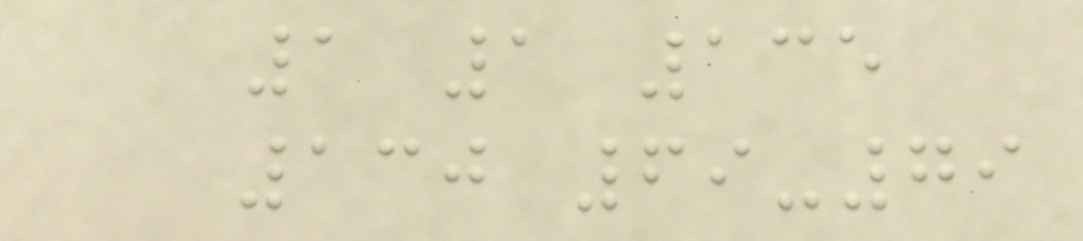1 1 135
130 69-79
